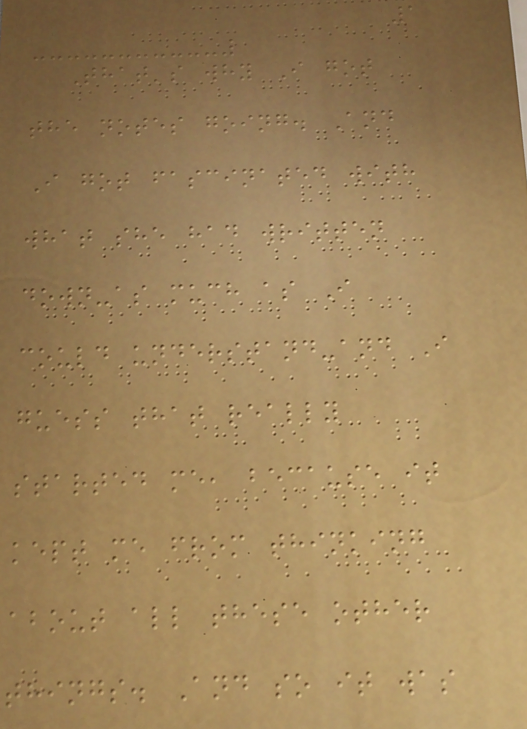1
That's why I got
the notes going. And
I got fascinated with
what she had written
down-as much as I
could understand-and I
guess that really
started me, because it
kept me from thinking
about all these other
things. And so it was
